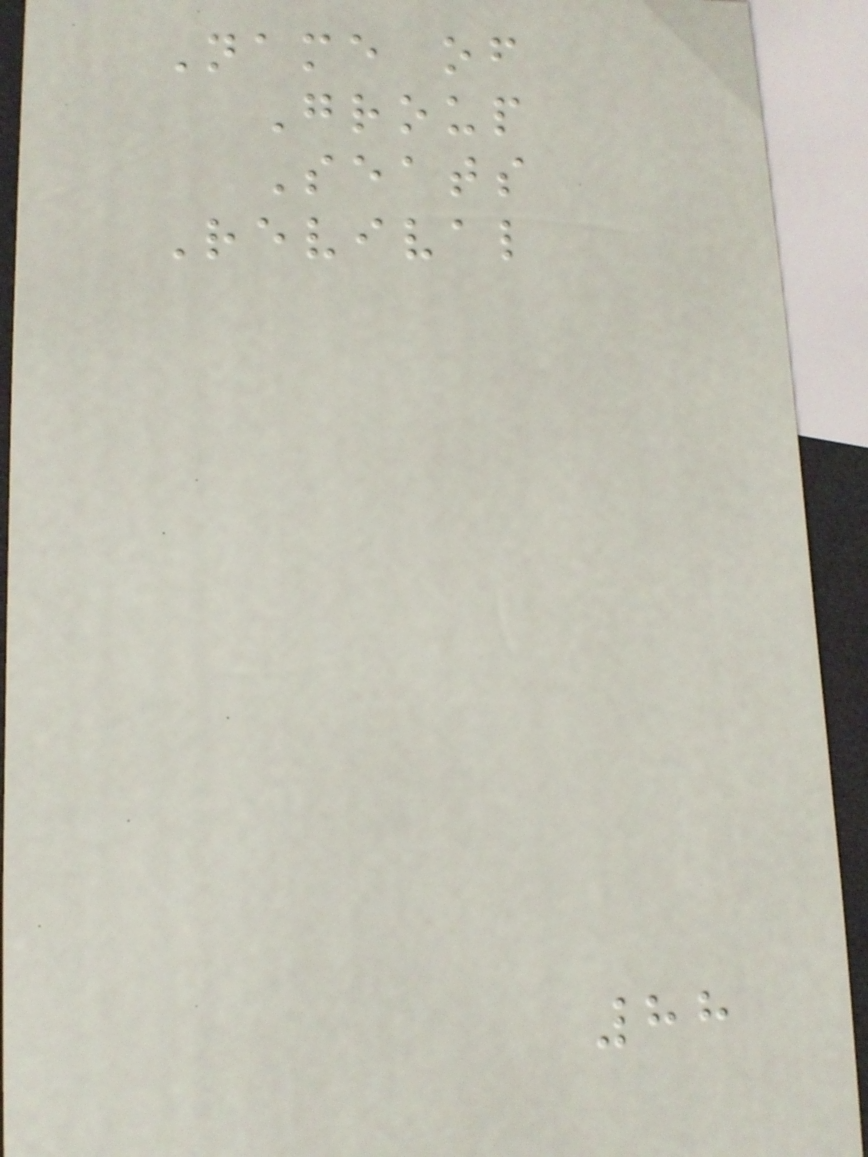Name of
Group
Seats
Revival
88
